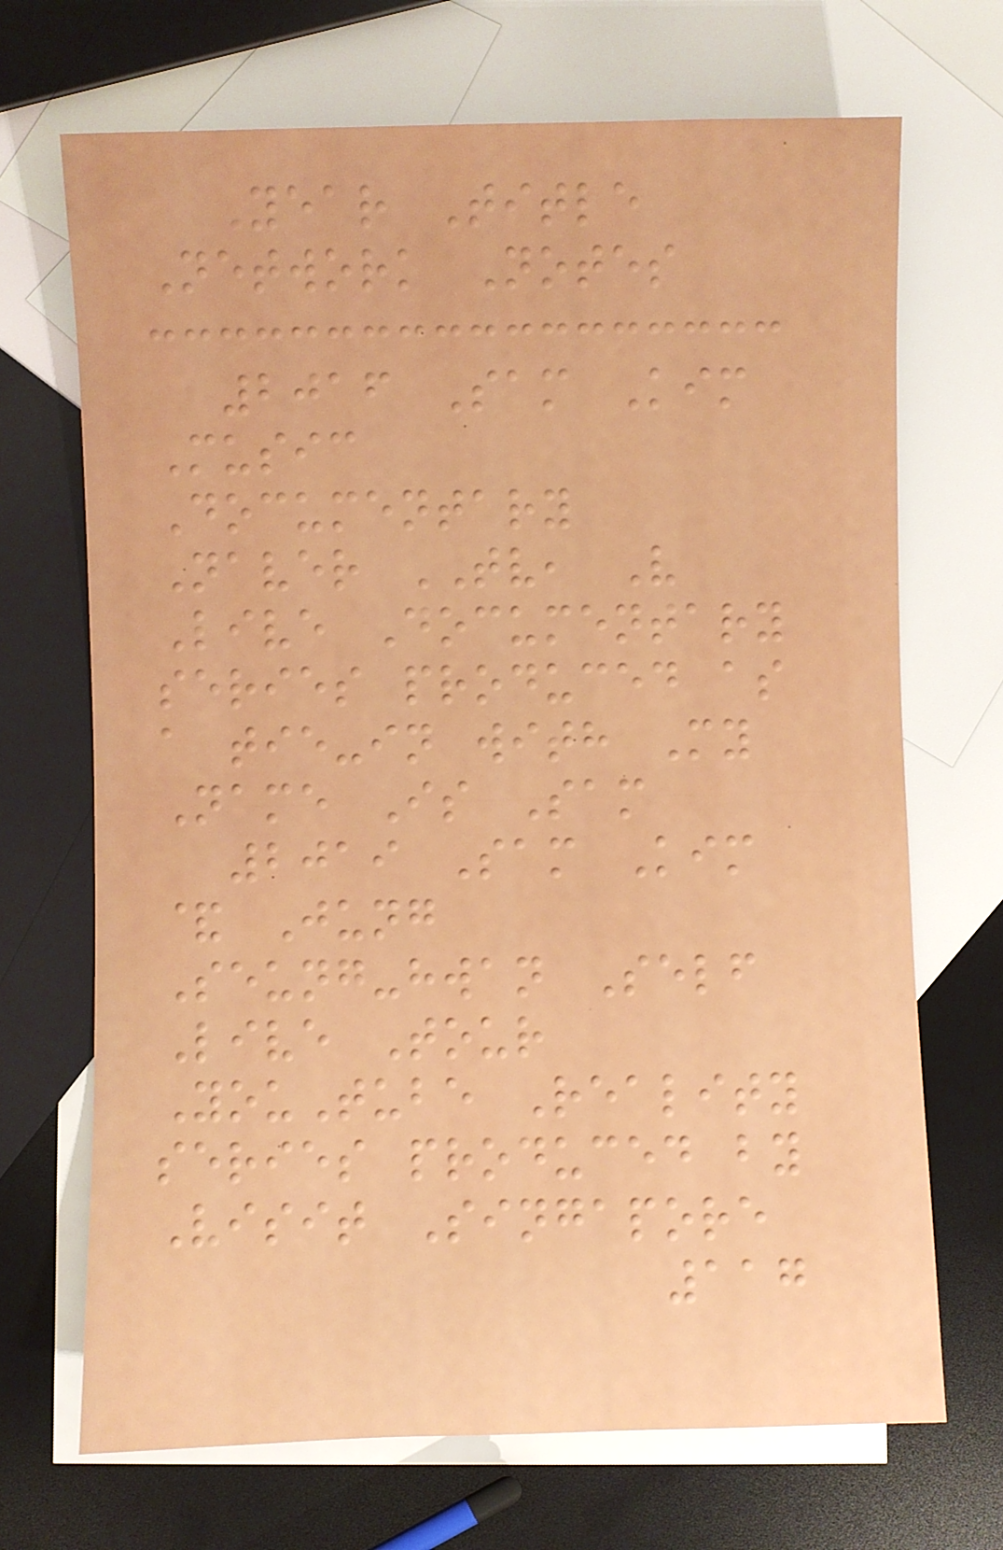Year Title
Network Notes
2016 Sam Kim
Music
Documentary
Naver TV, V
Live Documentary
series produced as
a tie-in with My
Name Is Sam
2019 Sam Kim
& Jung
Seung-hwan Self
Live Tour
YouTube Reality
series produced by
Visit Singapore
117
